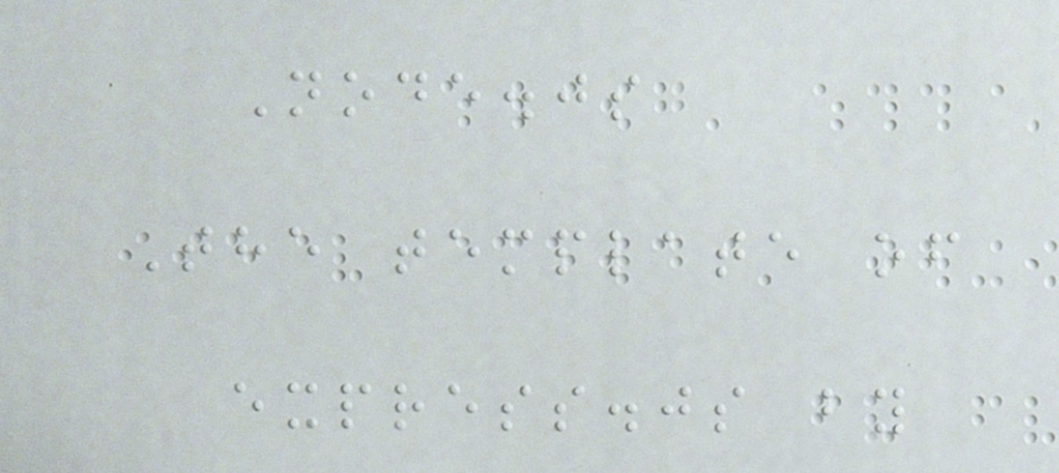Node.js
The template of
express.js by
